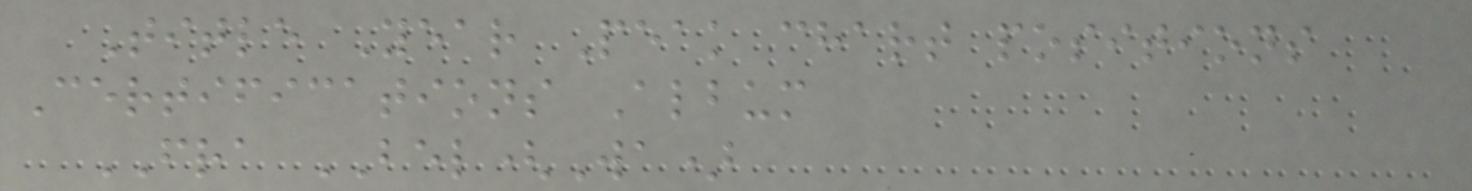Title Year Peak chart positions
Certifications Album
FRA BEL(Wa)
